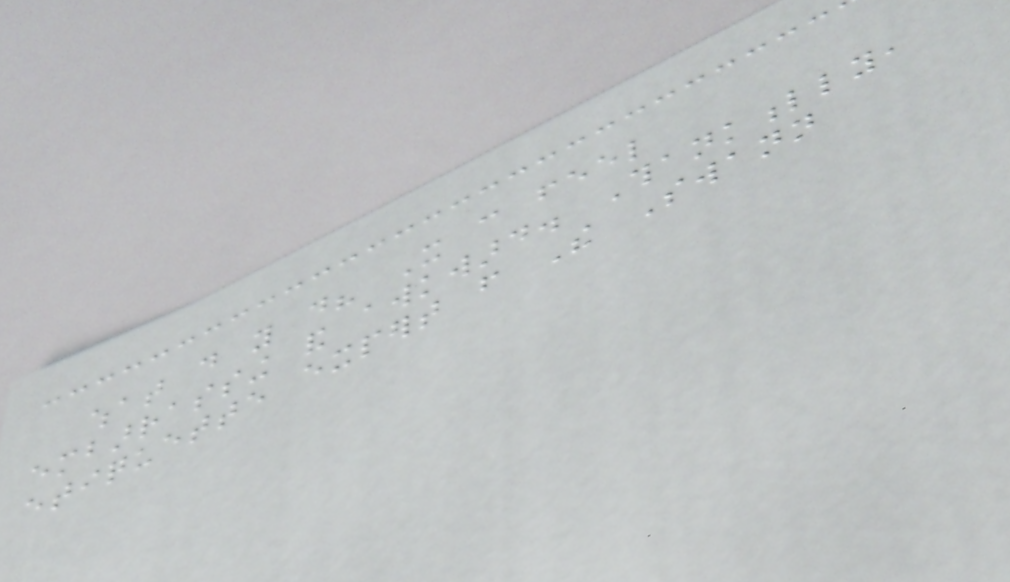what do you do? It can feel
embarrassing and awkward. Thankfully,
etiquette expert from The Swann
